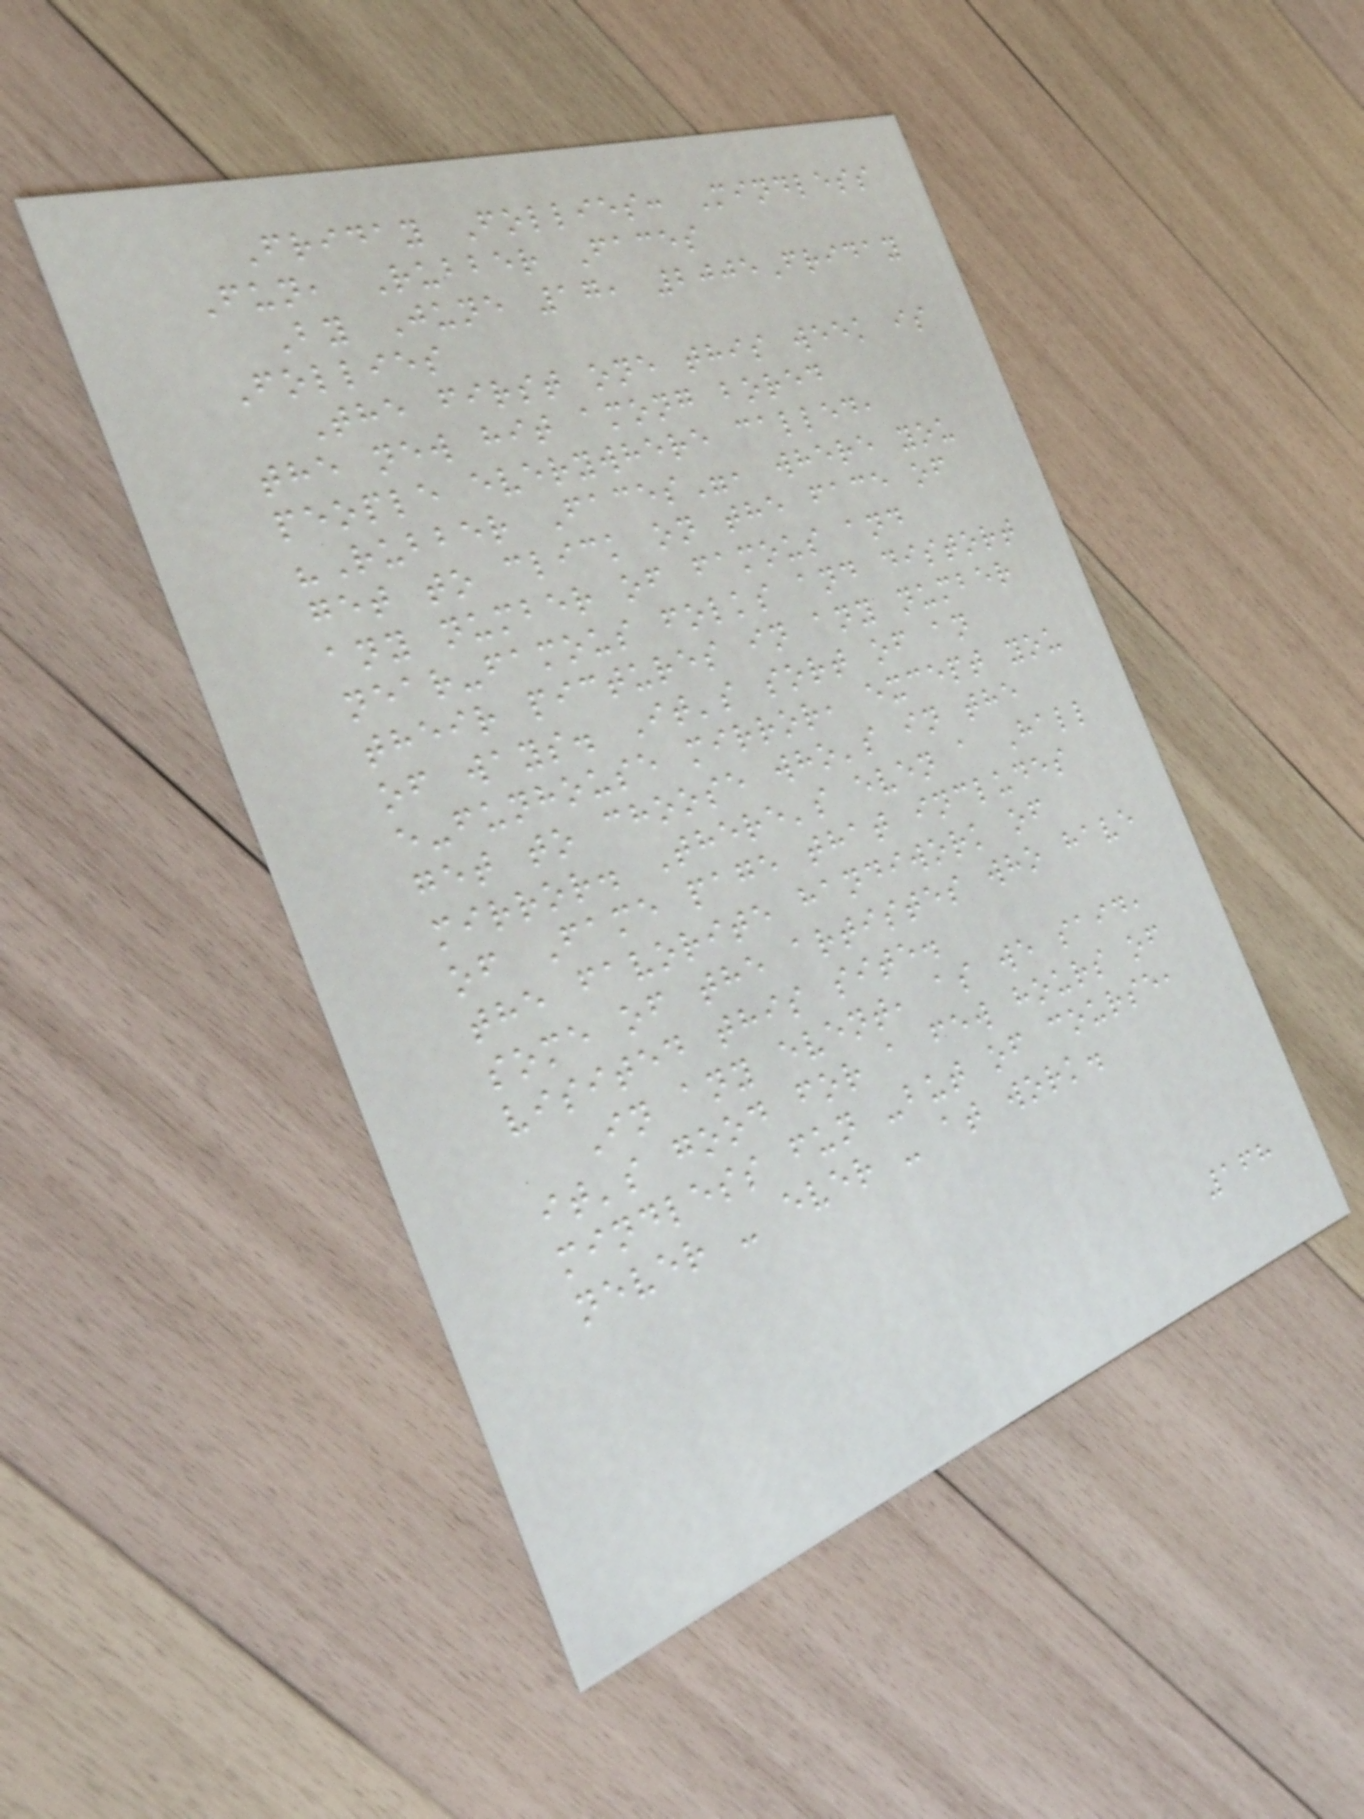Friday Follies: Mindless
Fun, Rubber Faces
By June 17, 2005Friday
Follies
The first one this week is
the new hit among bored
people everywhere called,
"Rubber Faces", where you
get to click on the face of
any number of famous and
near-famous folks and distort
their pictures in any number
of ways. It's sort of an
e-funhouse mirror, except you
get to choose who's in the
mirror. There's even a Hall
of Fame page that includes
the favorite handiwork of
some of the artistes who have
visited this site.
In any event, as we said,
it's good for a few hours of
mindless fun -but of course,
never - ever - at work.
168
